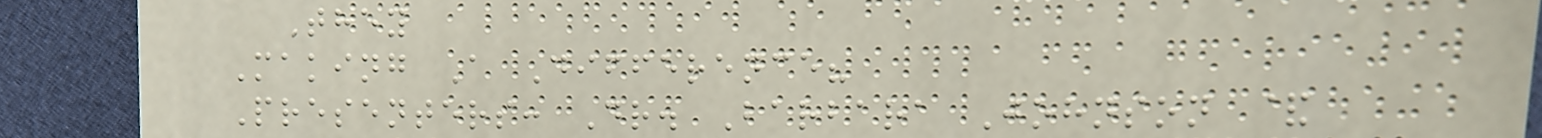They
Making A Difference?
Presenters: Dr. Barbara Johnson &
